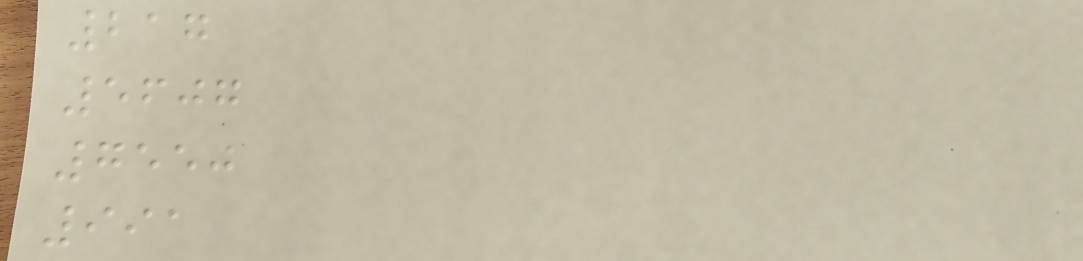217
5607
7550
991
